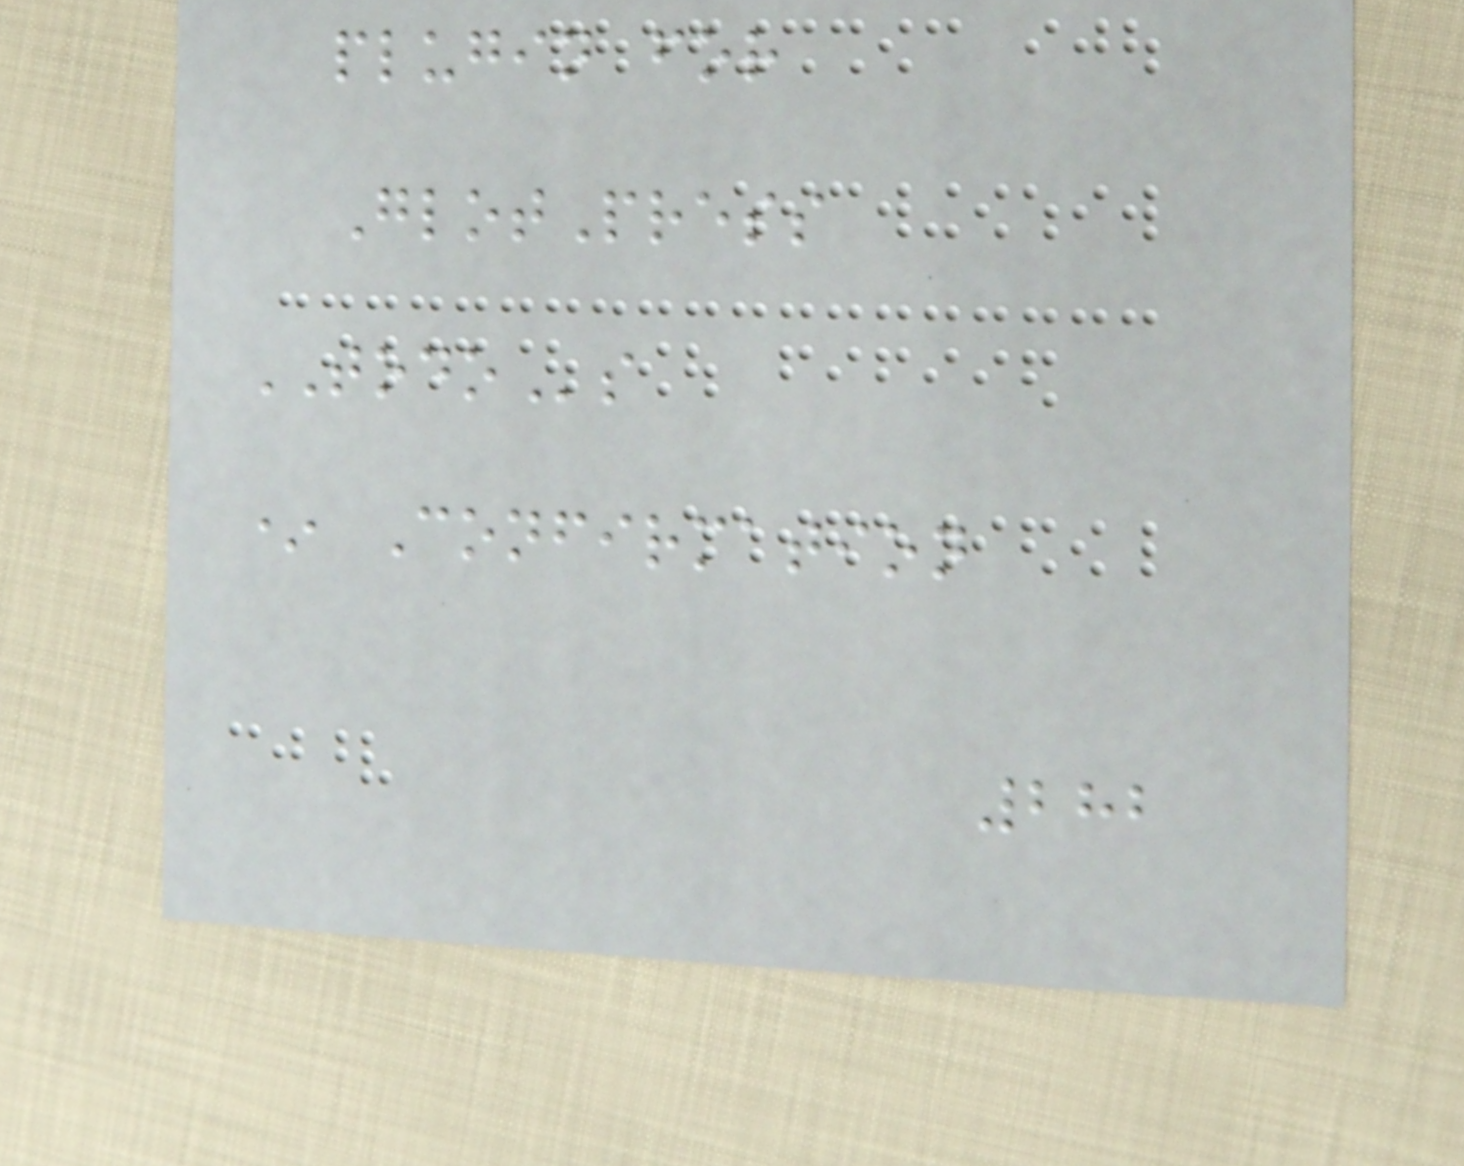plugin for
GlotPress
TODOs
* Confirmation
282
